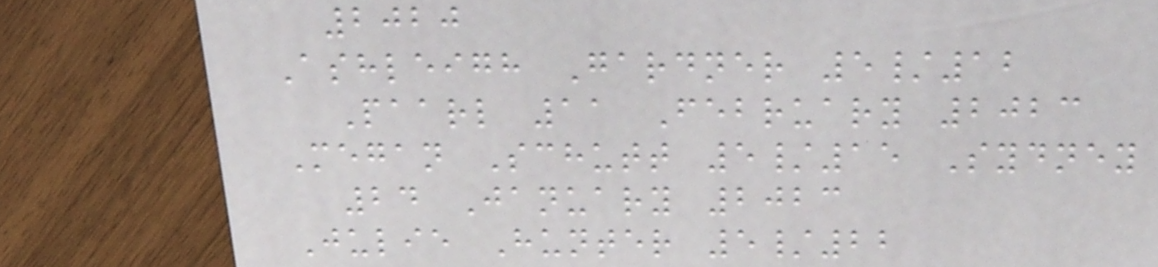2020
Ashleigh Gardner 5/12
Paarl 11 February 2023
Megan Schutt 5/15 Sydney
24 January 2023
Julie Hunter 5/22
